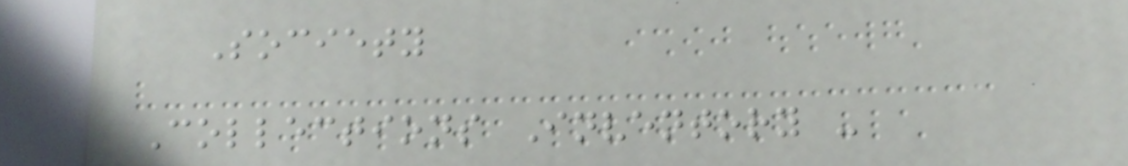Society
Collections Inventory -
